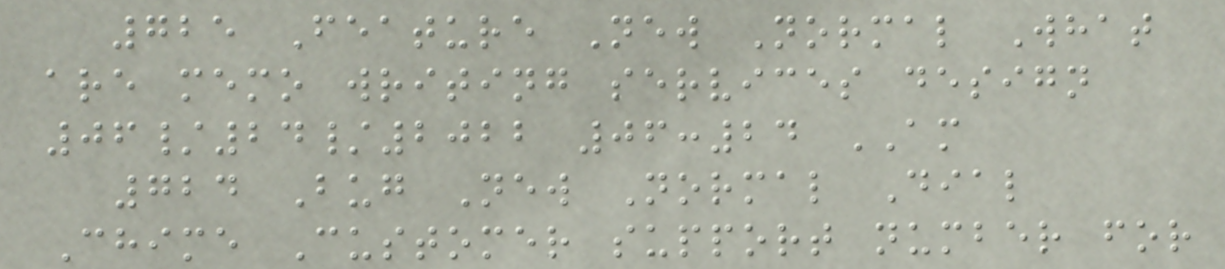725 Feature New Normal What
are memo writing services design
06/24/2022 06:24 AM
724 Bug New Normal Dial
Chime Customer support number for
